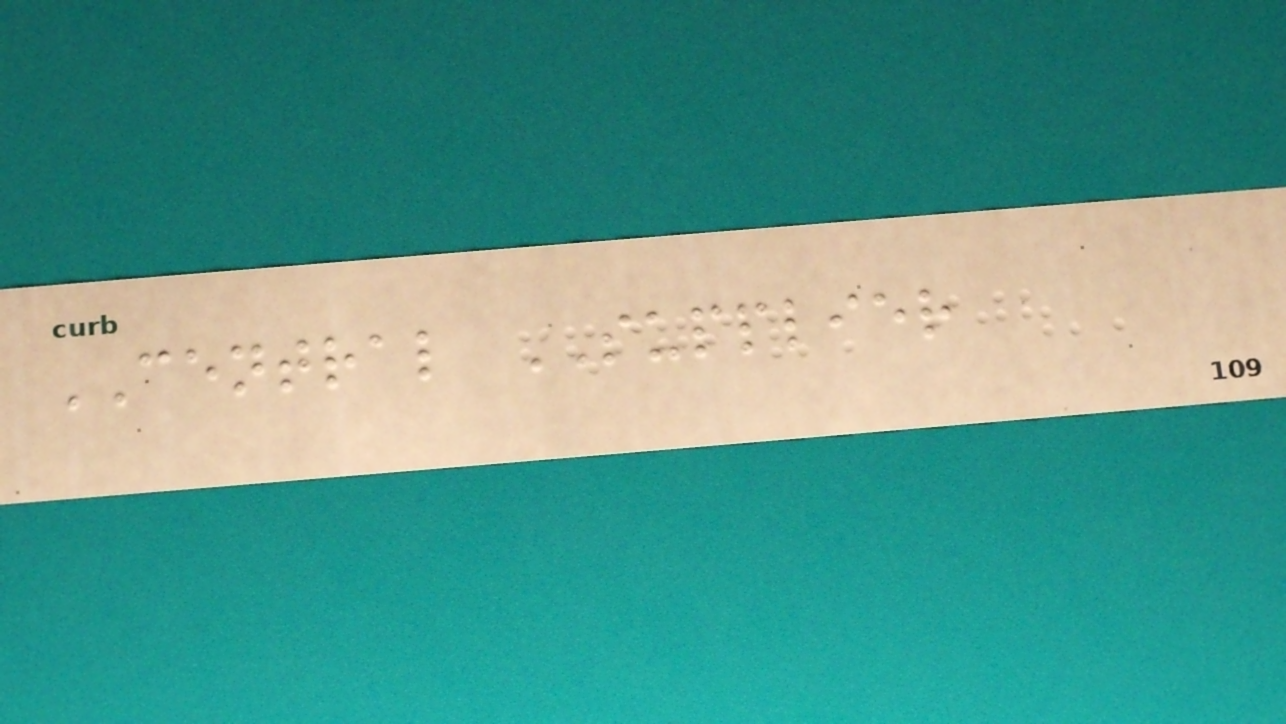CENTRAL SUPPLIER
